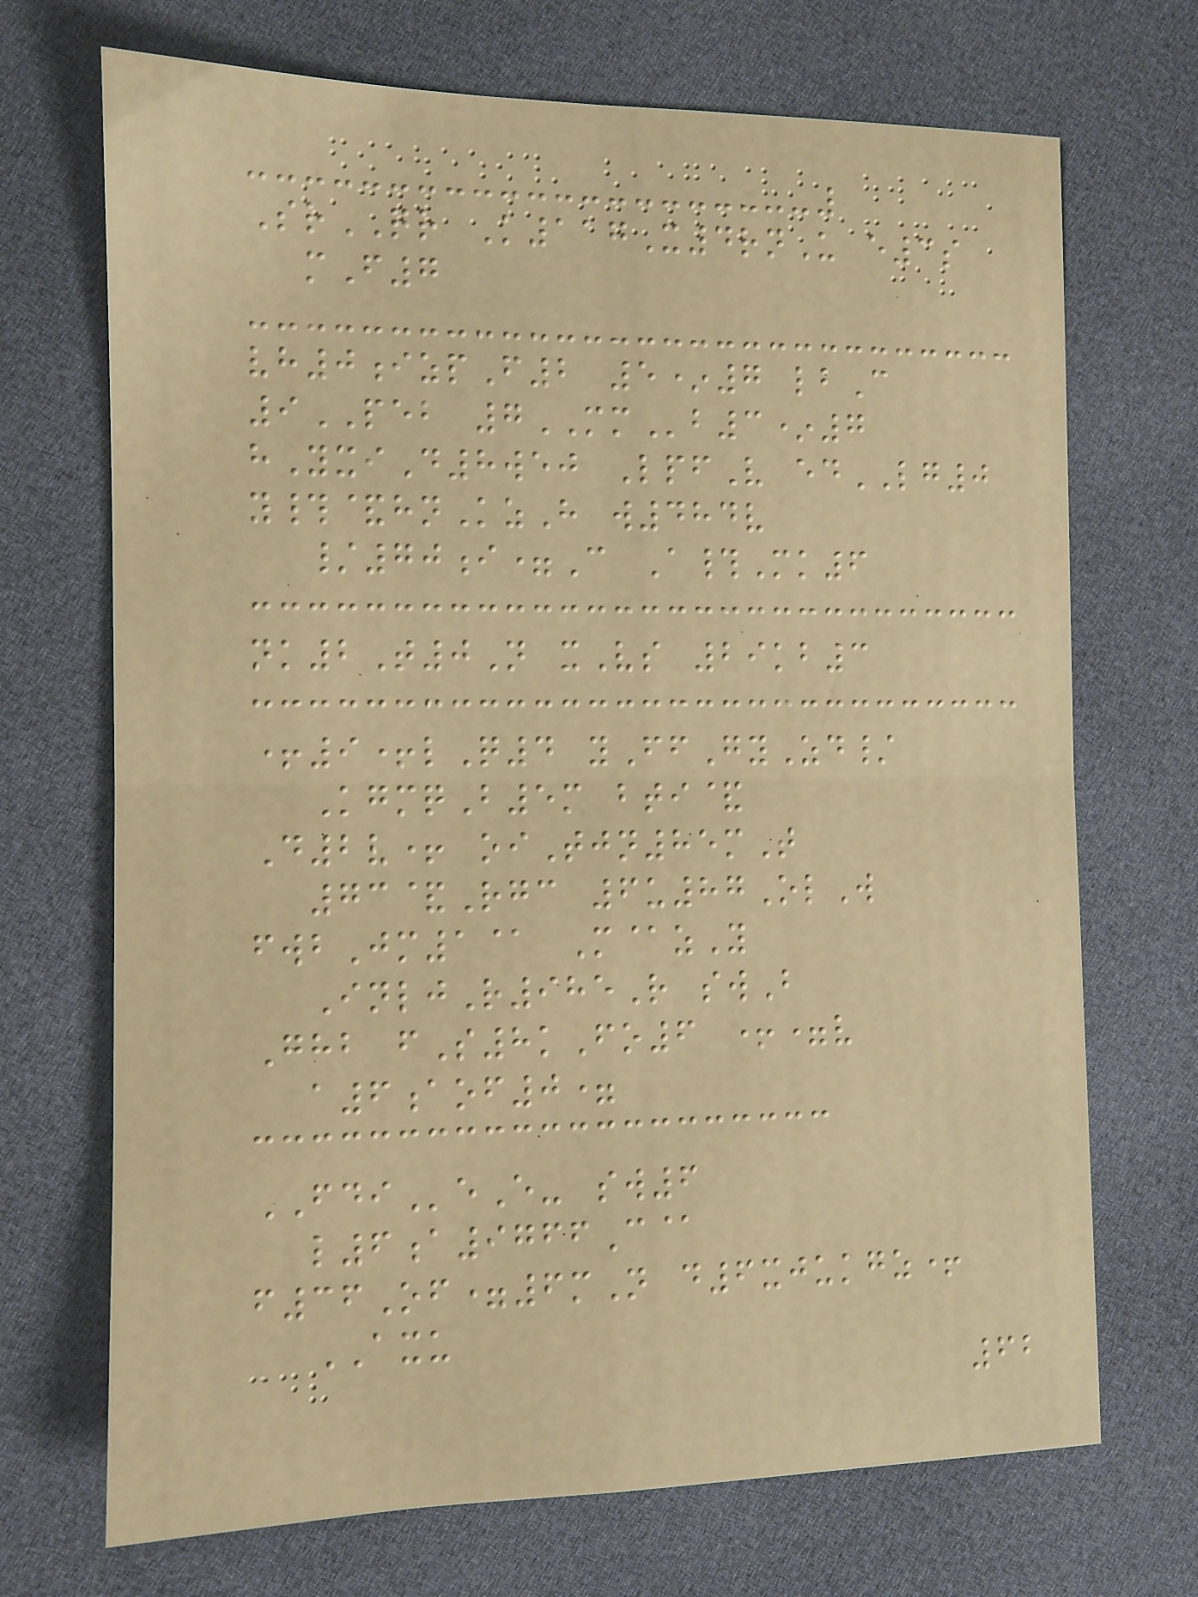SrQR K117X4rnU e3s
mF7
vh0izpF2 5*7 lbC
9PEB 7MMb3*7
hYxiD8wej LpfV edLG0
y#&hnKzH w484v
/70i=C A#Mk6
nk2T0N xVs 29kb3
+9+lQ4 yFfGyZd/
KgmqB5m bti&
D2v+ oiTjn85mT
73&Rgc 6u87OlW
fwbJm1@ M@zY
InljR985R swB
Ghb fS8kFo6 +=v
a6aof0=
FDIeE- sw6
l6a9766C@
f36Of=6mN d6xjukgz+
AXU
62
